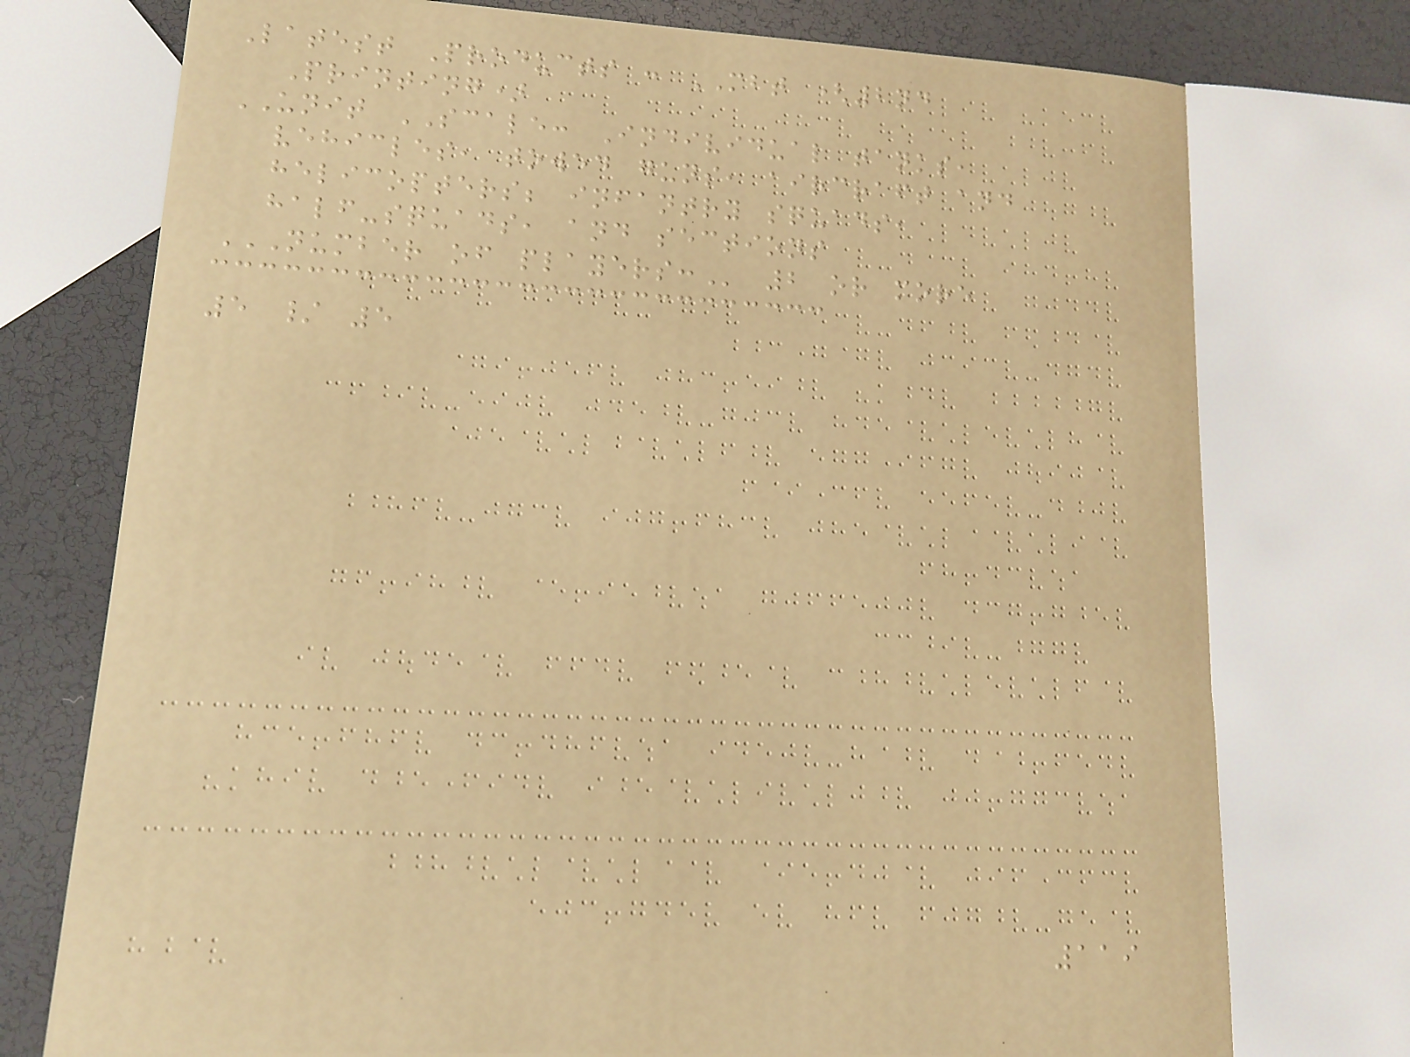Latest Products : MBT (2nd
Printing)
UNIT SCALE: Individual tanks,
vehicles, towed guns, aircraft and
helicopters; infantry squads,
half-squads, and sections
NUMBER OF PLAYERS: 2 or more
5 / 5
119
